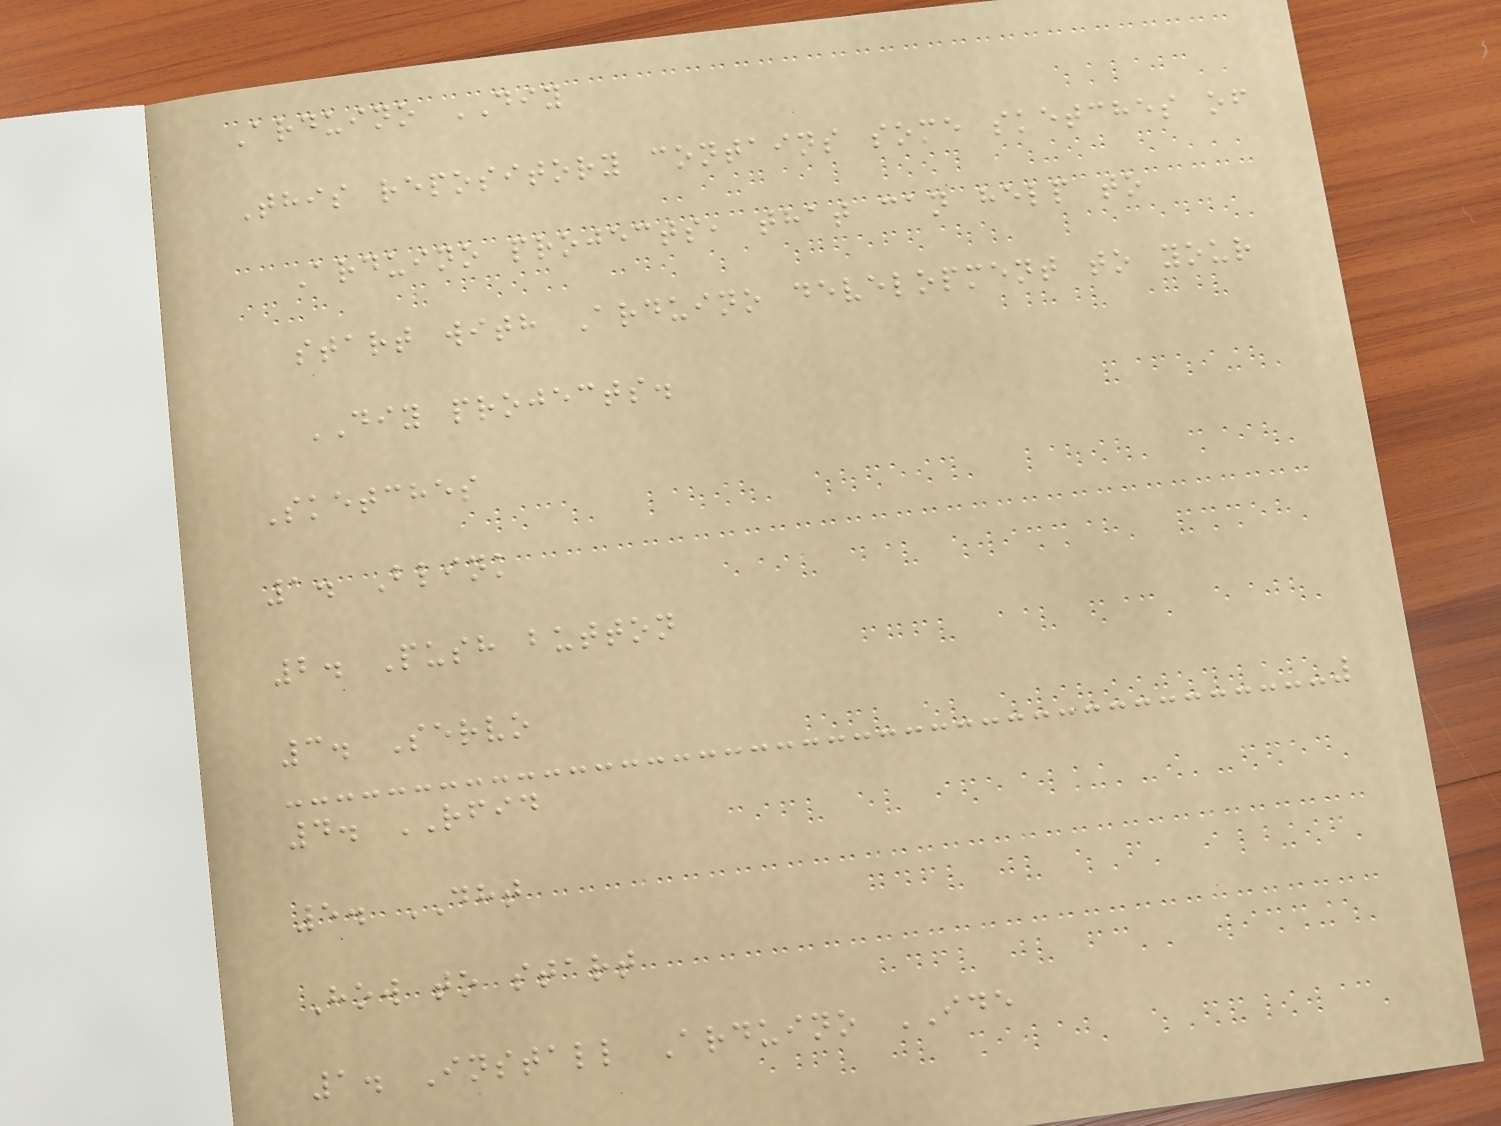Arduino DIY
This repository contains some sketches of
Arduino projects, that can help to
start with Arduino development to your
DIY projects.
Sketches
1. Blink
2. Push button
3. Servo
4. RFID
5. DHT
How to start
1. Install Arduino IDE
